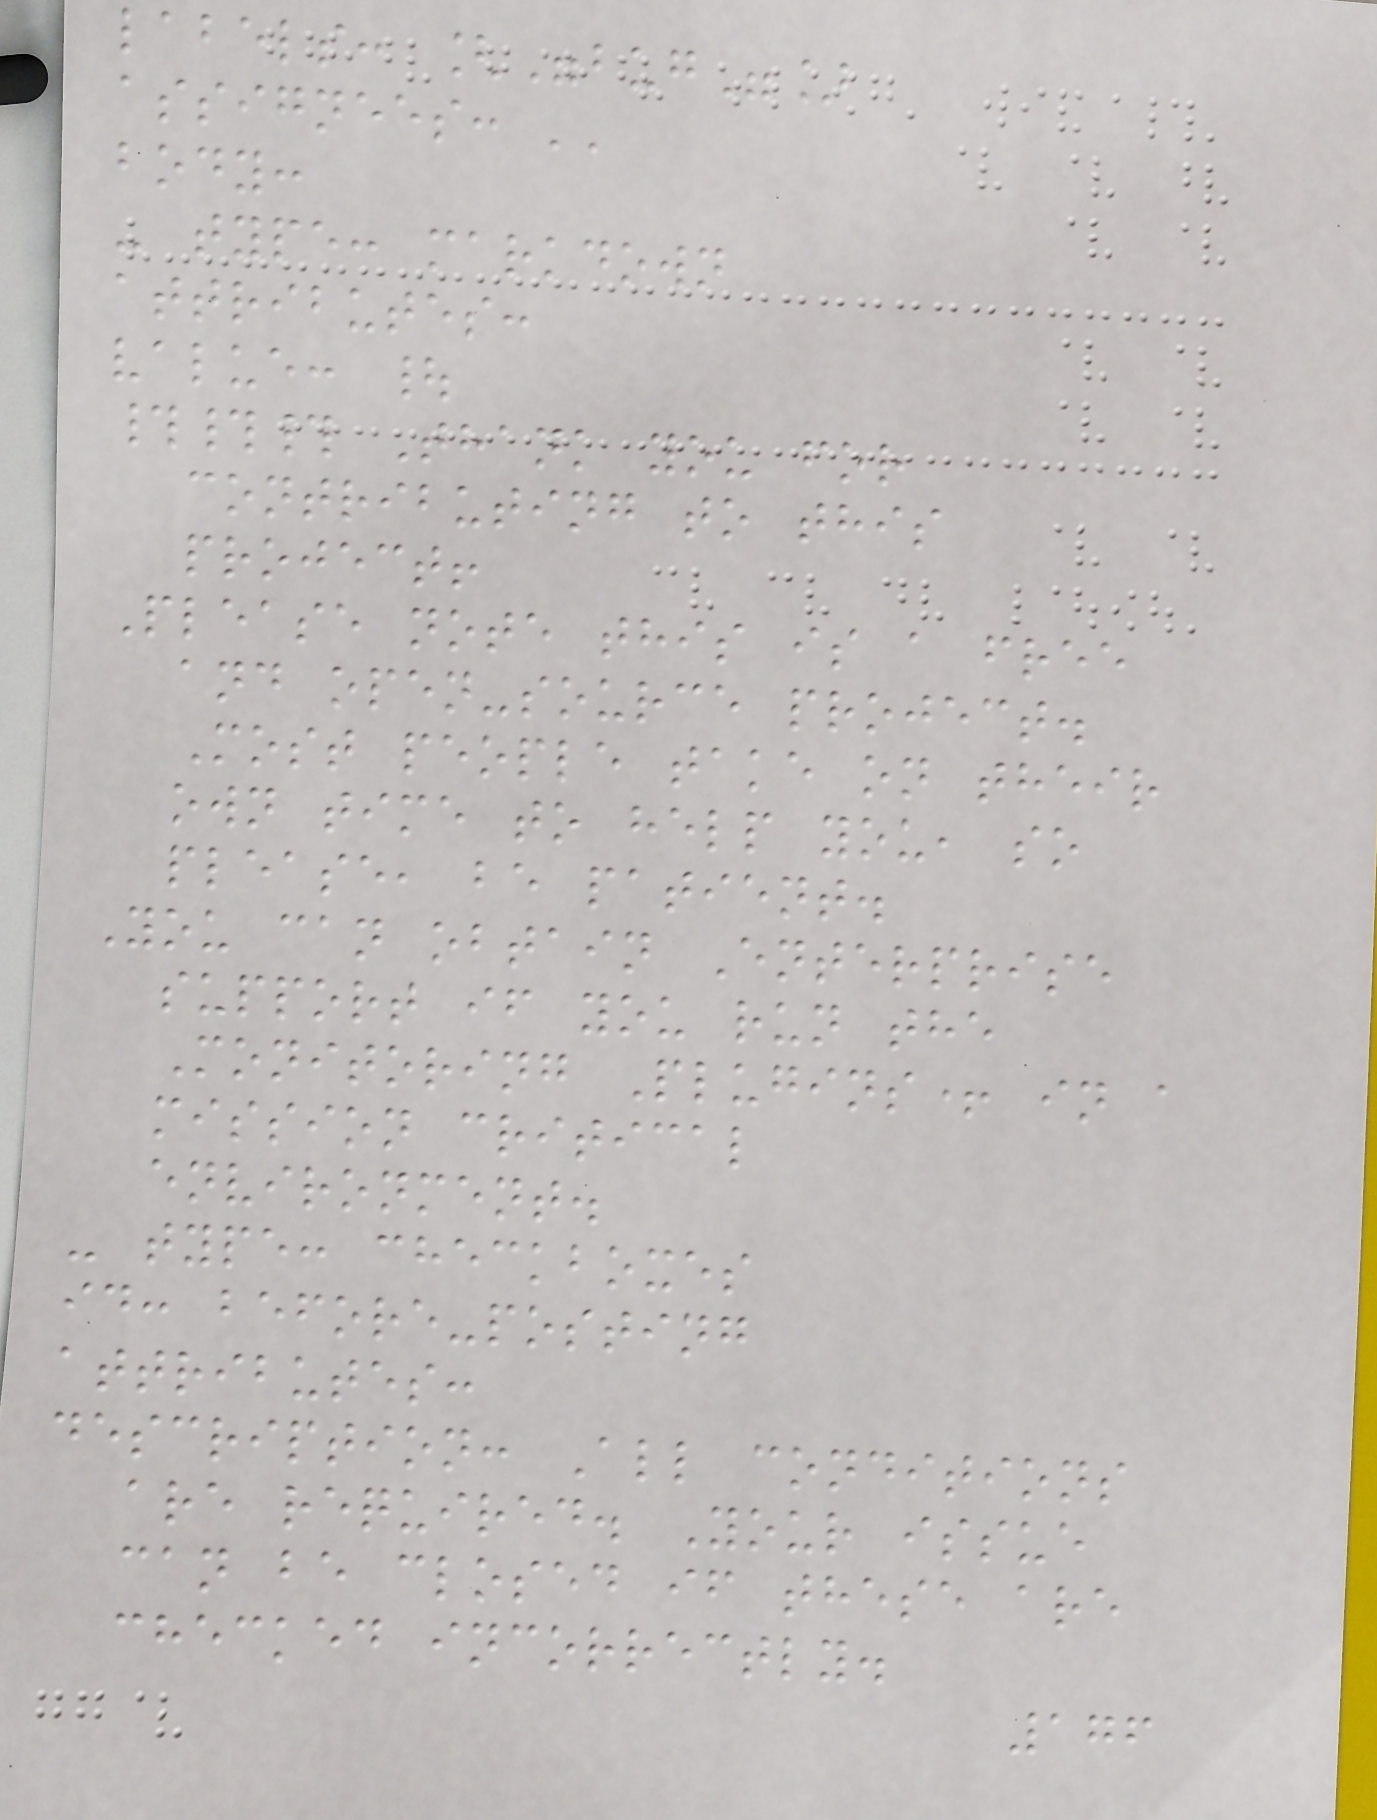labels: ["bug"]
assignees: ''
body:
- type: markdown
attributes:
value: |
### Thank you for
contributing to this
project!
Please note this is a free
and open-source project.
Most people take on their
own time to help you, so
please, be patient.
You can obtain Enterprise
support if you run the
Monitoring Plugins+ in a
mission critical
environment.
- type: checkboxes
id: before-posting
attributes:
description: All conditions
are required. Your issue
can be closed if these are
checked incorrectly.
176
